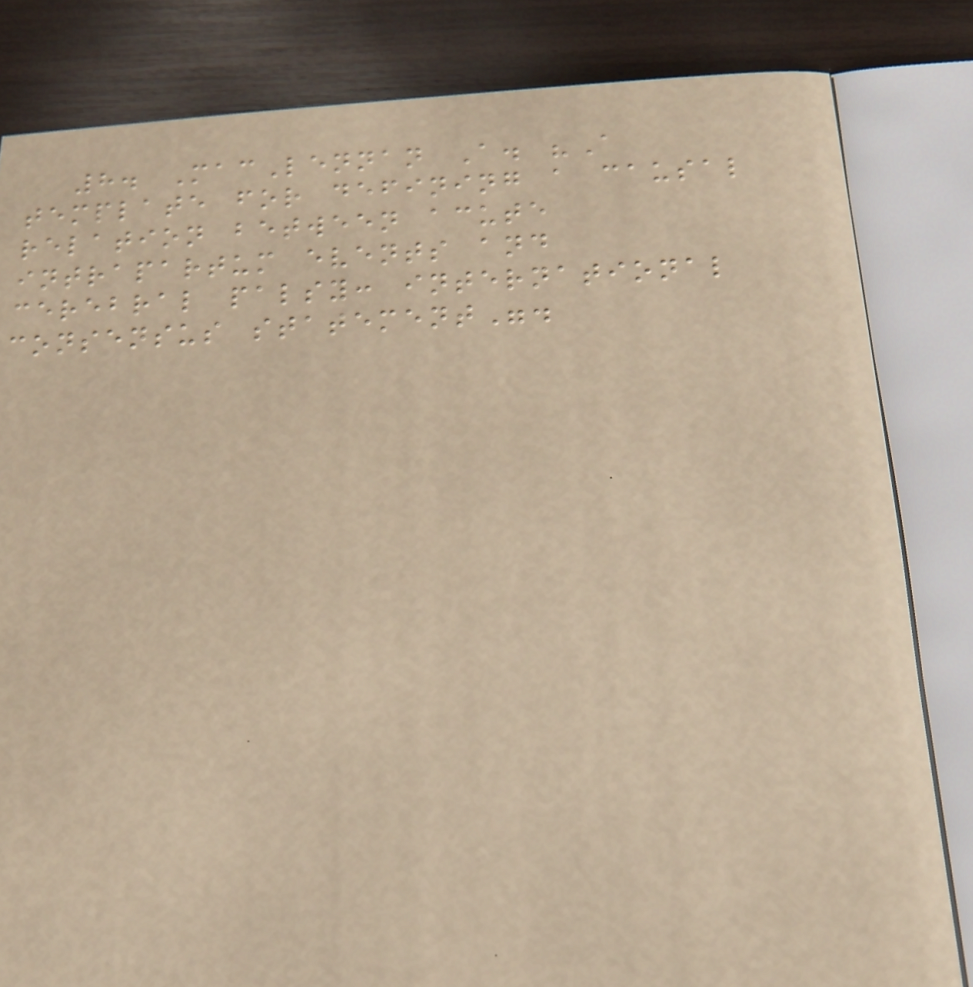8. MacLennan A. "A
template for defining a causal
relation between acute
intrapartum events and
cerebral palsy: international
consensus statement".
